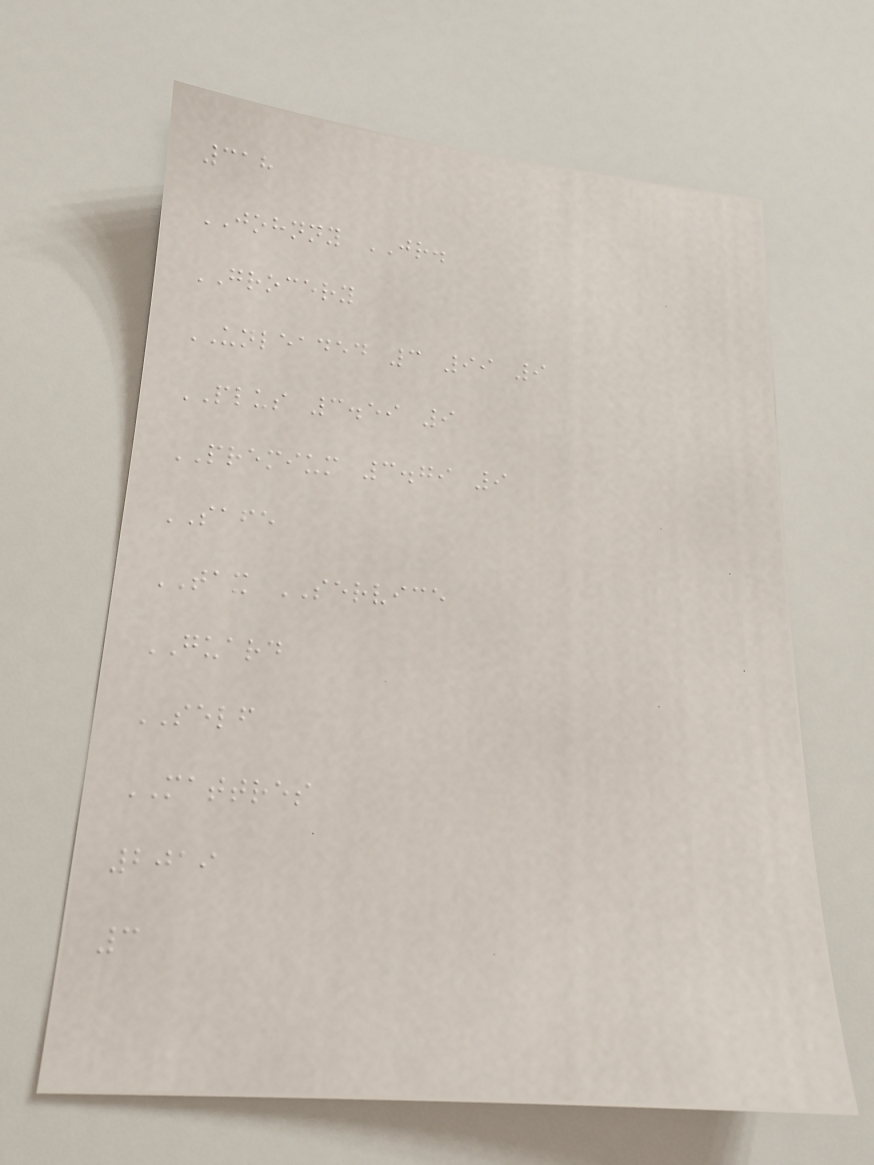318
JOHNNY JR.
GROCERY
UNLEADED 3 99 9
PLUS 3.59 9
PREMIUM 3.79 9
SAFE
TAX SERVICE
GUARD
SELF
MATTRES
2019
3
